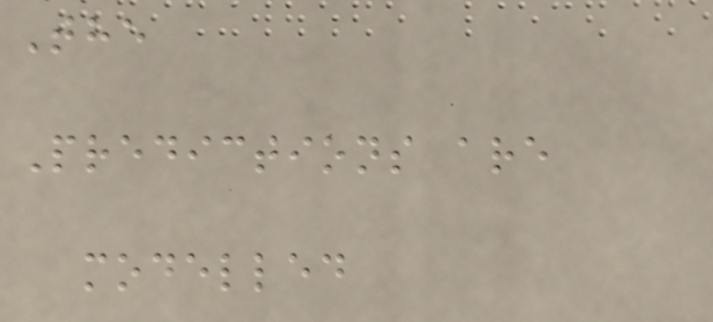The
Predictions are
modelled
